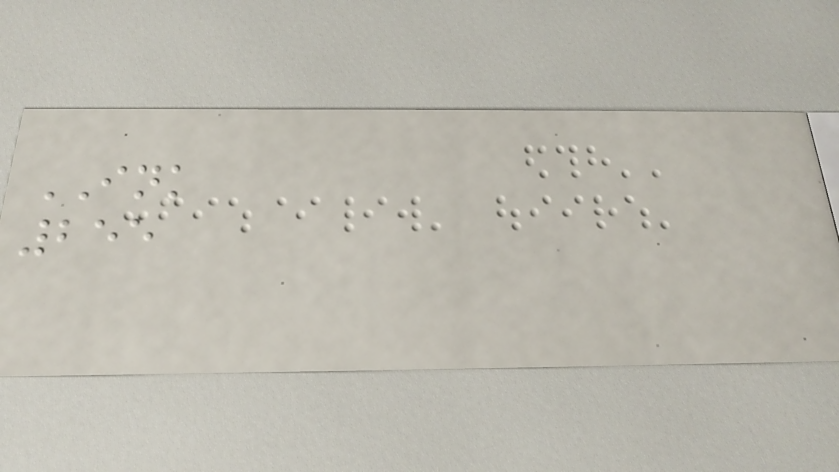INK
255
